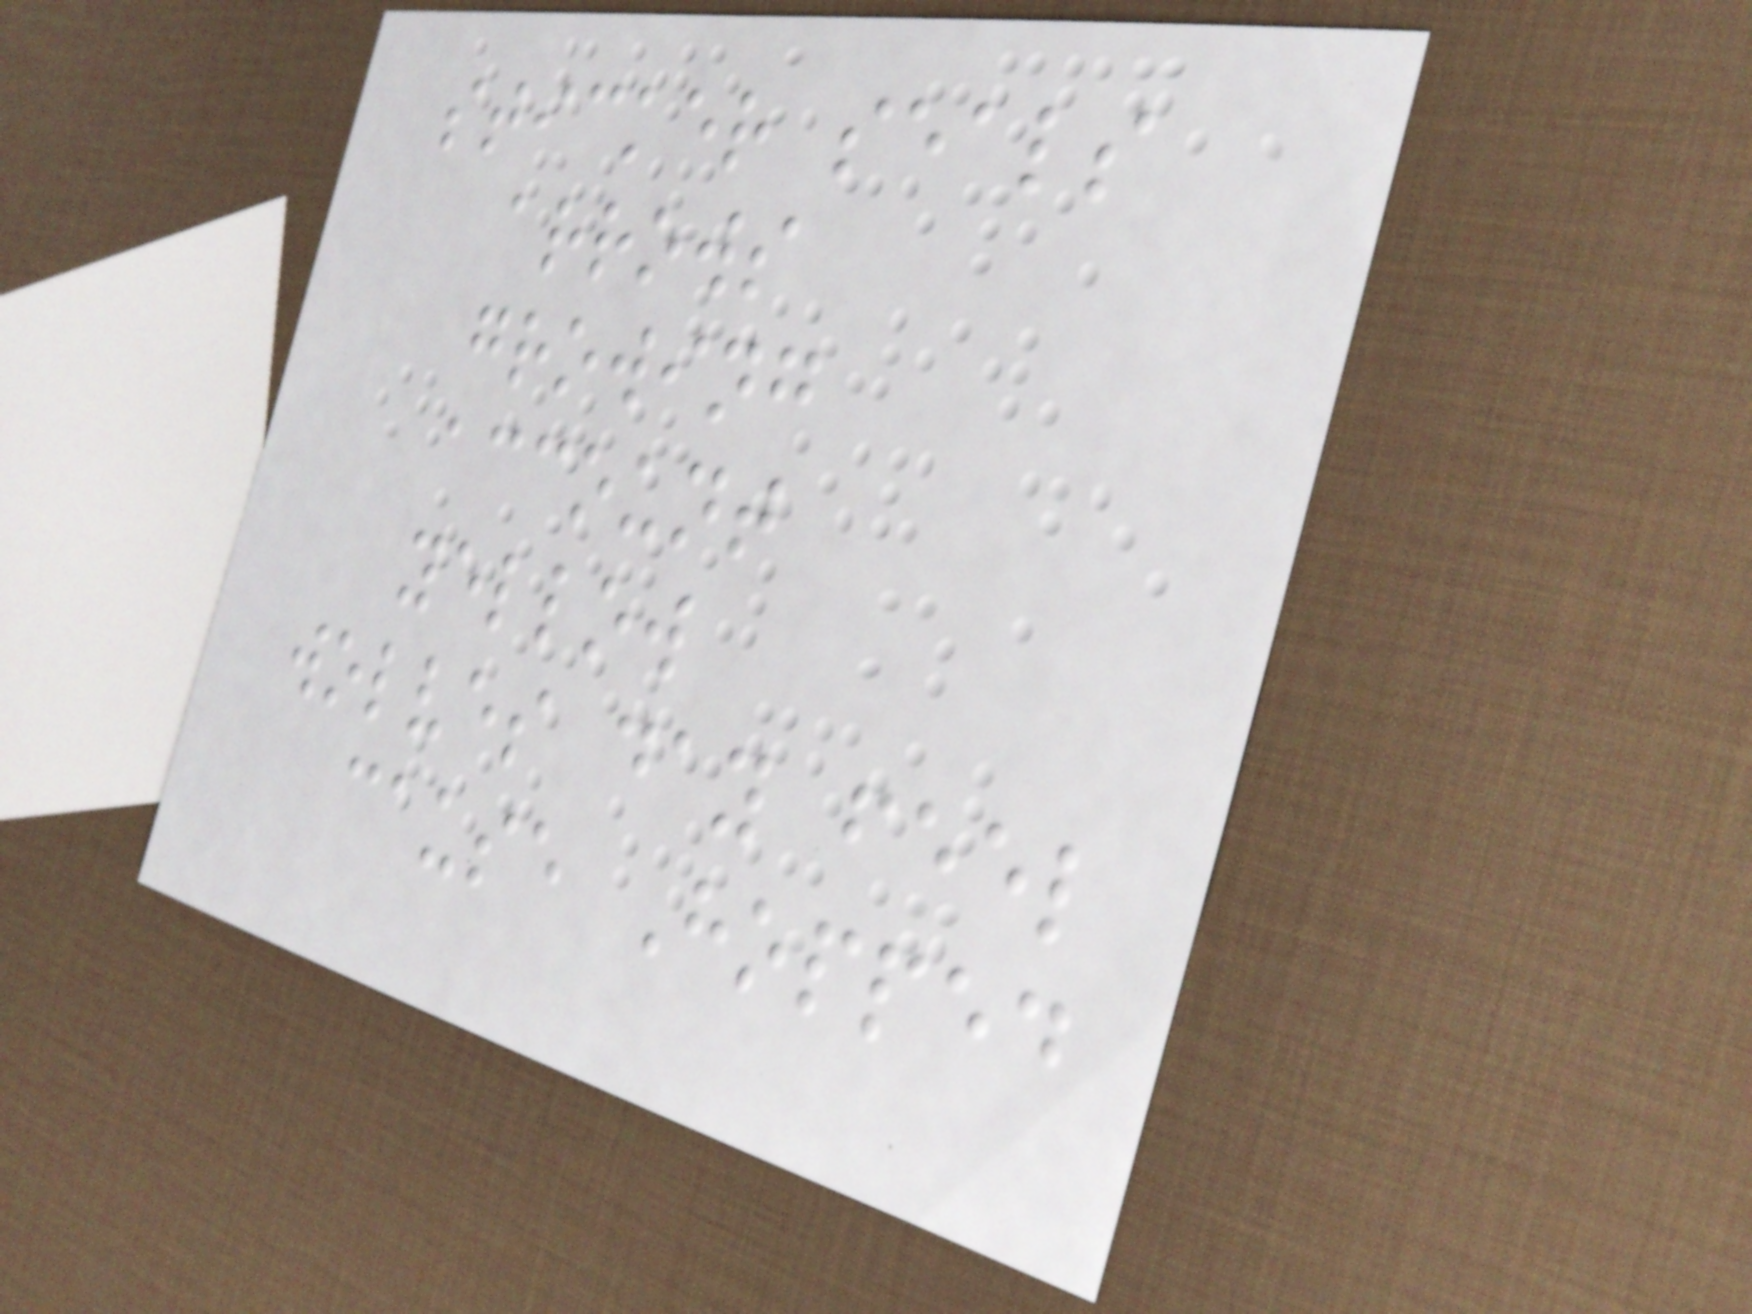sticker seals
arrows
growing
account
yellow
wolves day feel
cause Hopped
